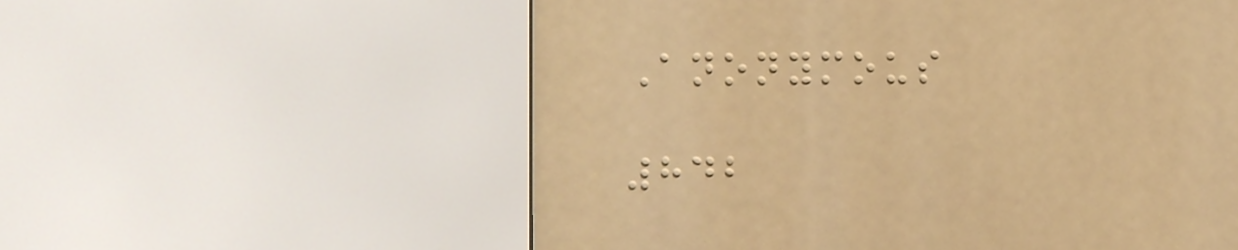Anonymous
842
